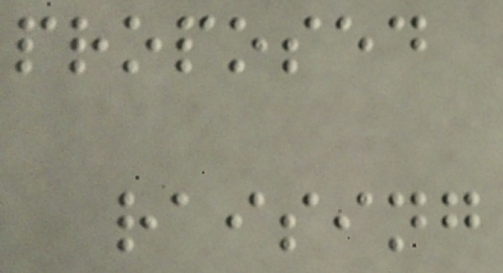proposed
raising
